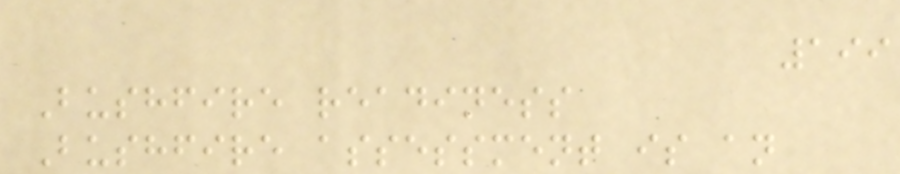199
Bushfire readiness
Bushfire assessment is an
